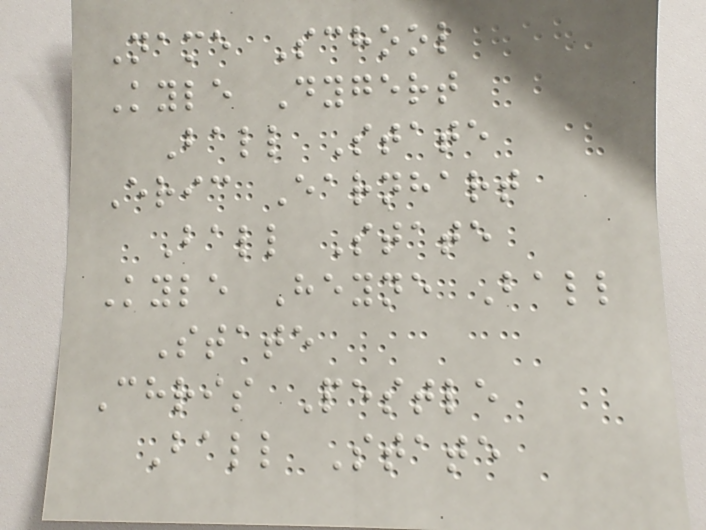Name School
Kyle Dygert
Ball State
Eric Earnhart
Ball State
Kyle Heyne Ball
State
Chris Pestle
Ball State
